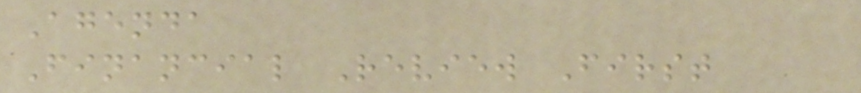Agenda
Financial Review First
